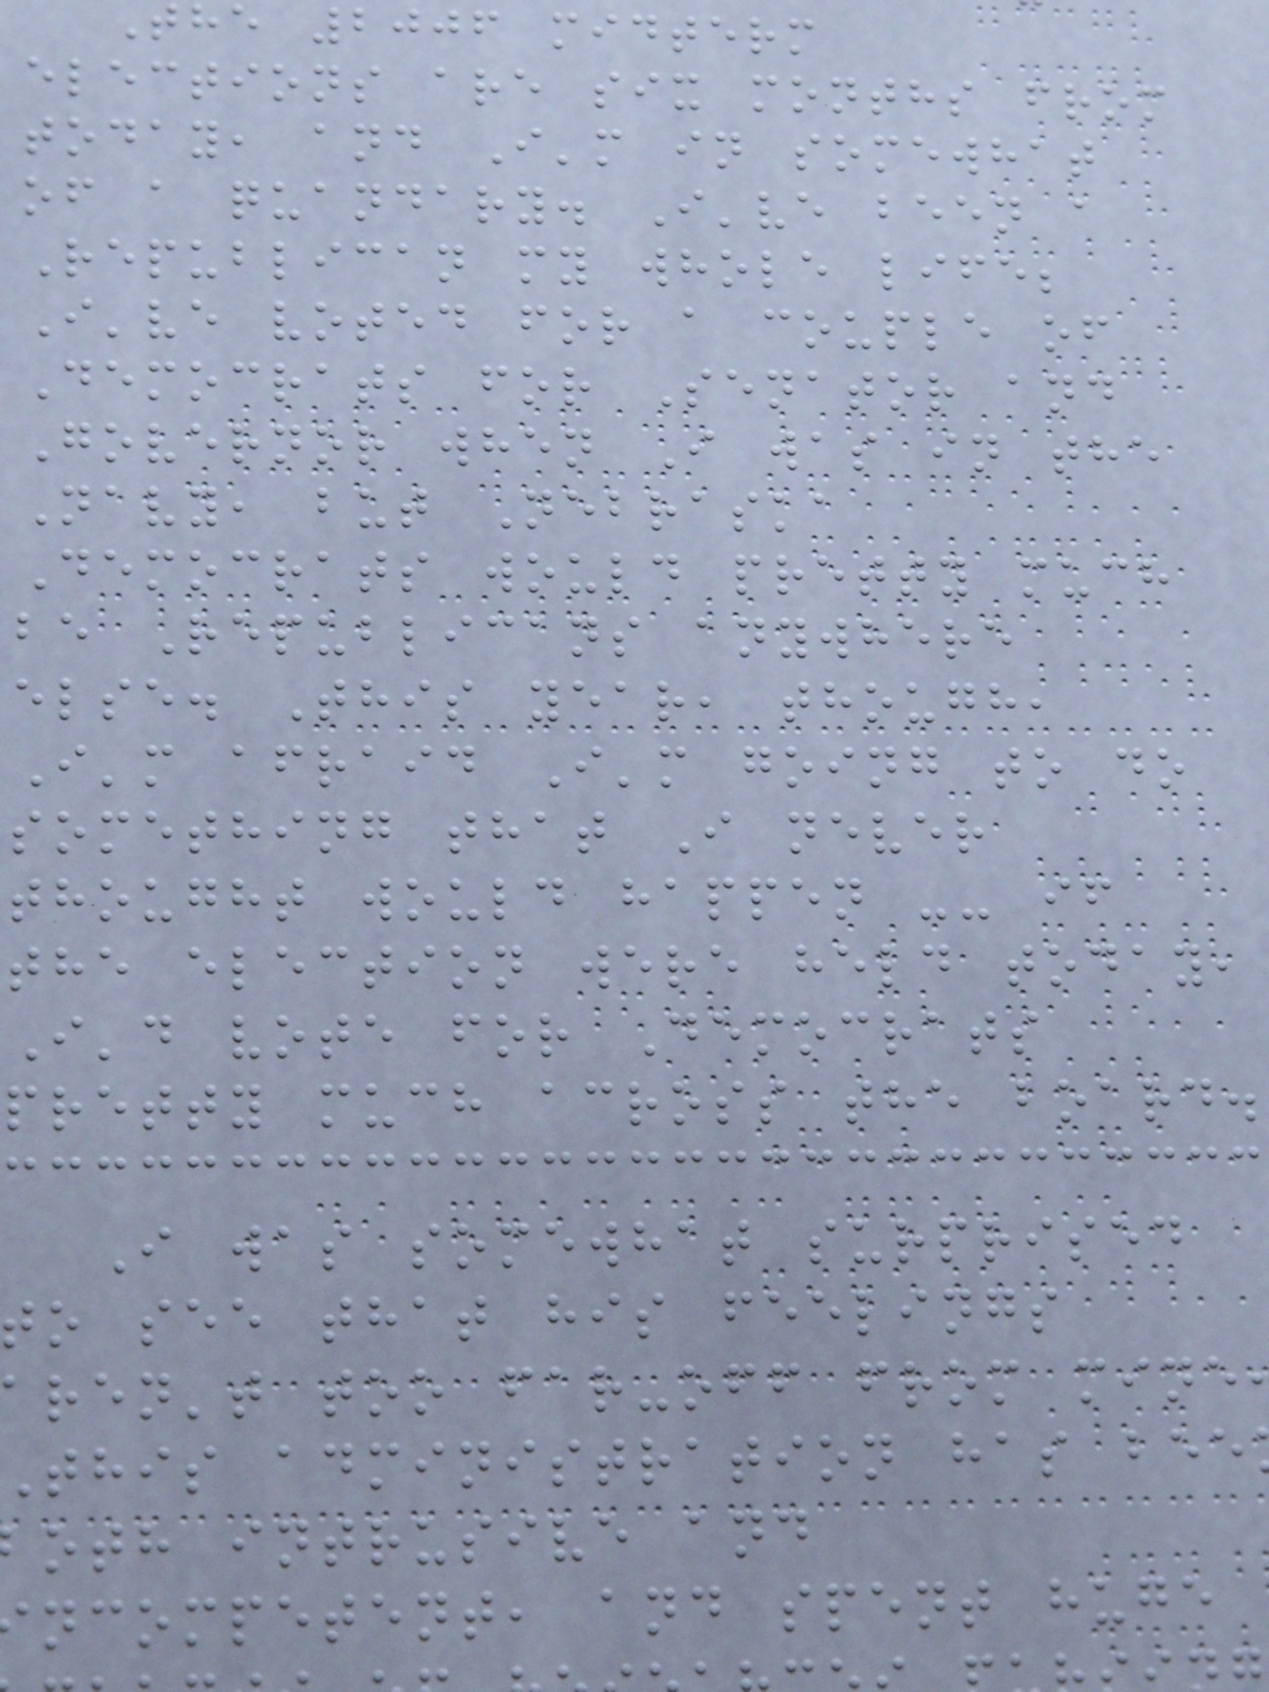the 2006 midterm
elections are six months from
today, and I'm in somewhat
of a quandary. I've been a
Republican my whole life;
I've voted for a couple of
Democrats for Senator and
Governor when I was in the
Navy, but Nebraska
Democrats would pretty much
be Republicans anywhere
else. This year, though,
I'm afraid I'm going to do
something that I never
thought would happen -- if
the election were held today,
I'd vote for Democrats
pretty much across the board.
I was somewhat surprised
to see that his feelings
ren't too far-off from mine
this administration has bee
oth intrusive and
ncompetent, and spent huge
